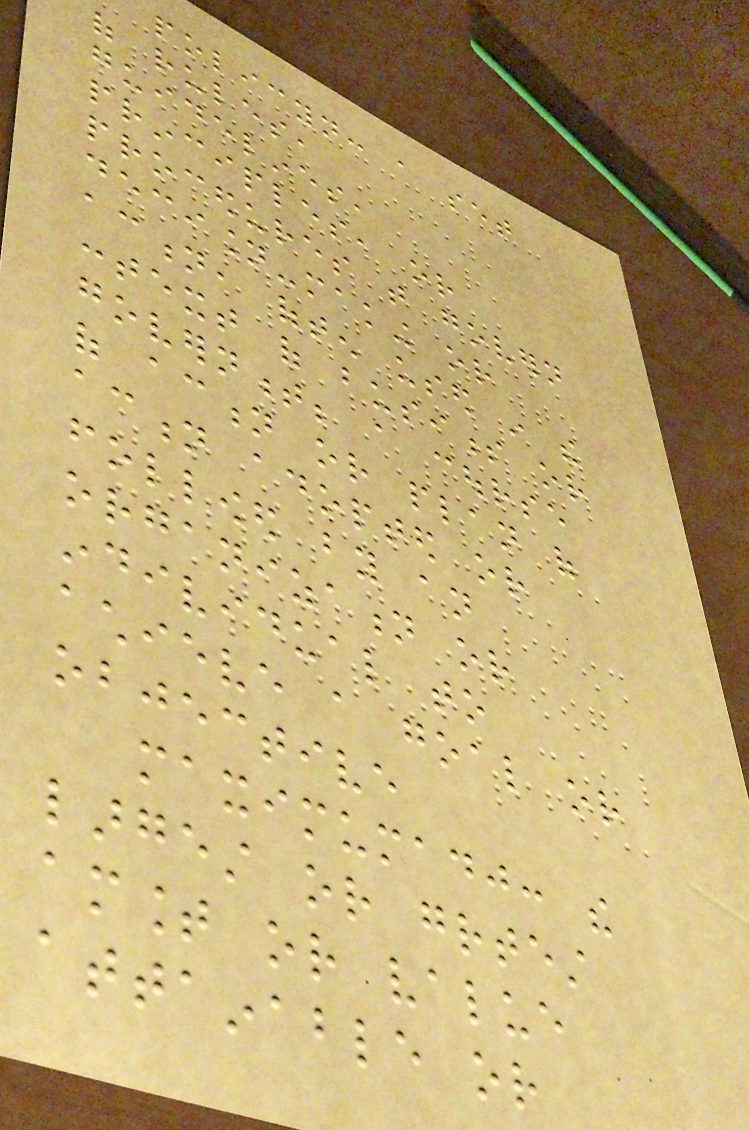policyn: a set
of rules,
guidelines,
principles, or
procedures that govern
decision-making or
action, often used in the
context of business or
government; a course
of action or plan of
action adopted or
followed by an
organization or
individual to
achieve a goal or
objective
maximumadj: the
largest or greatest
amount or value
attainable or
